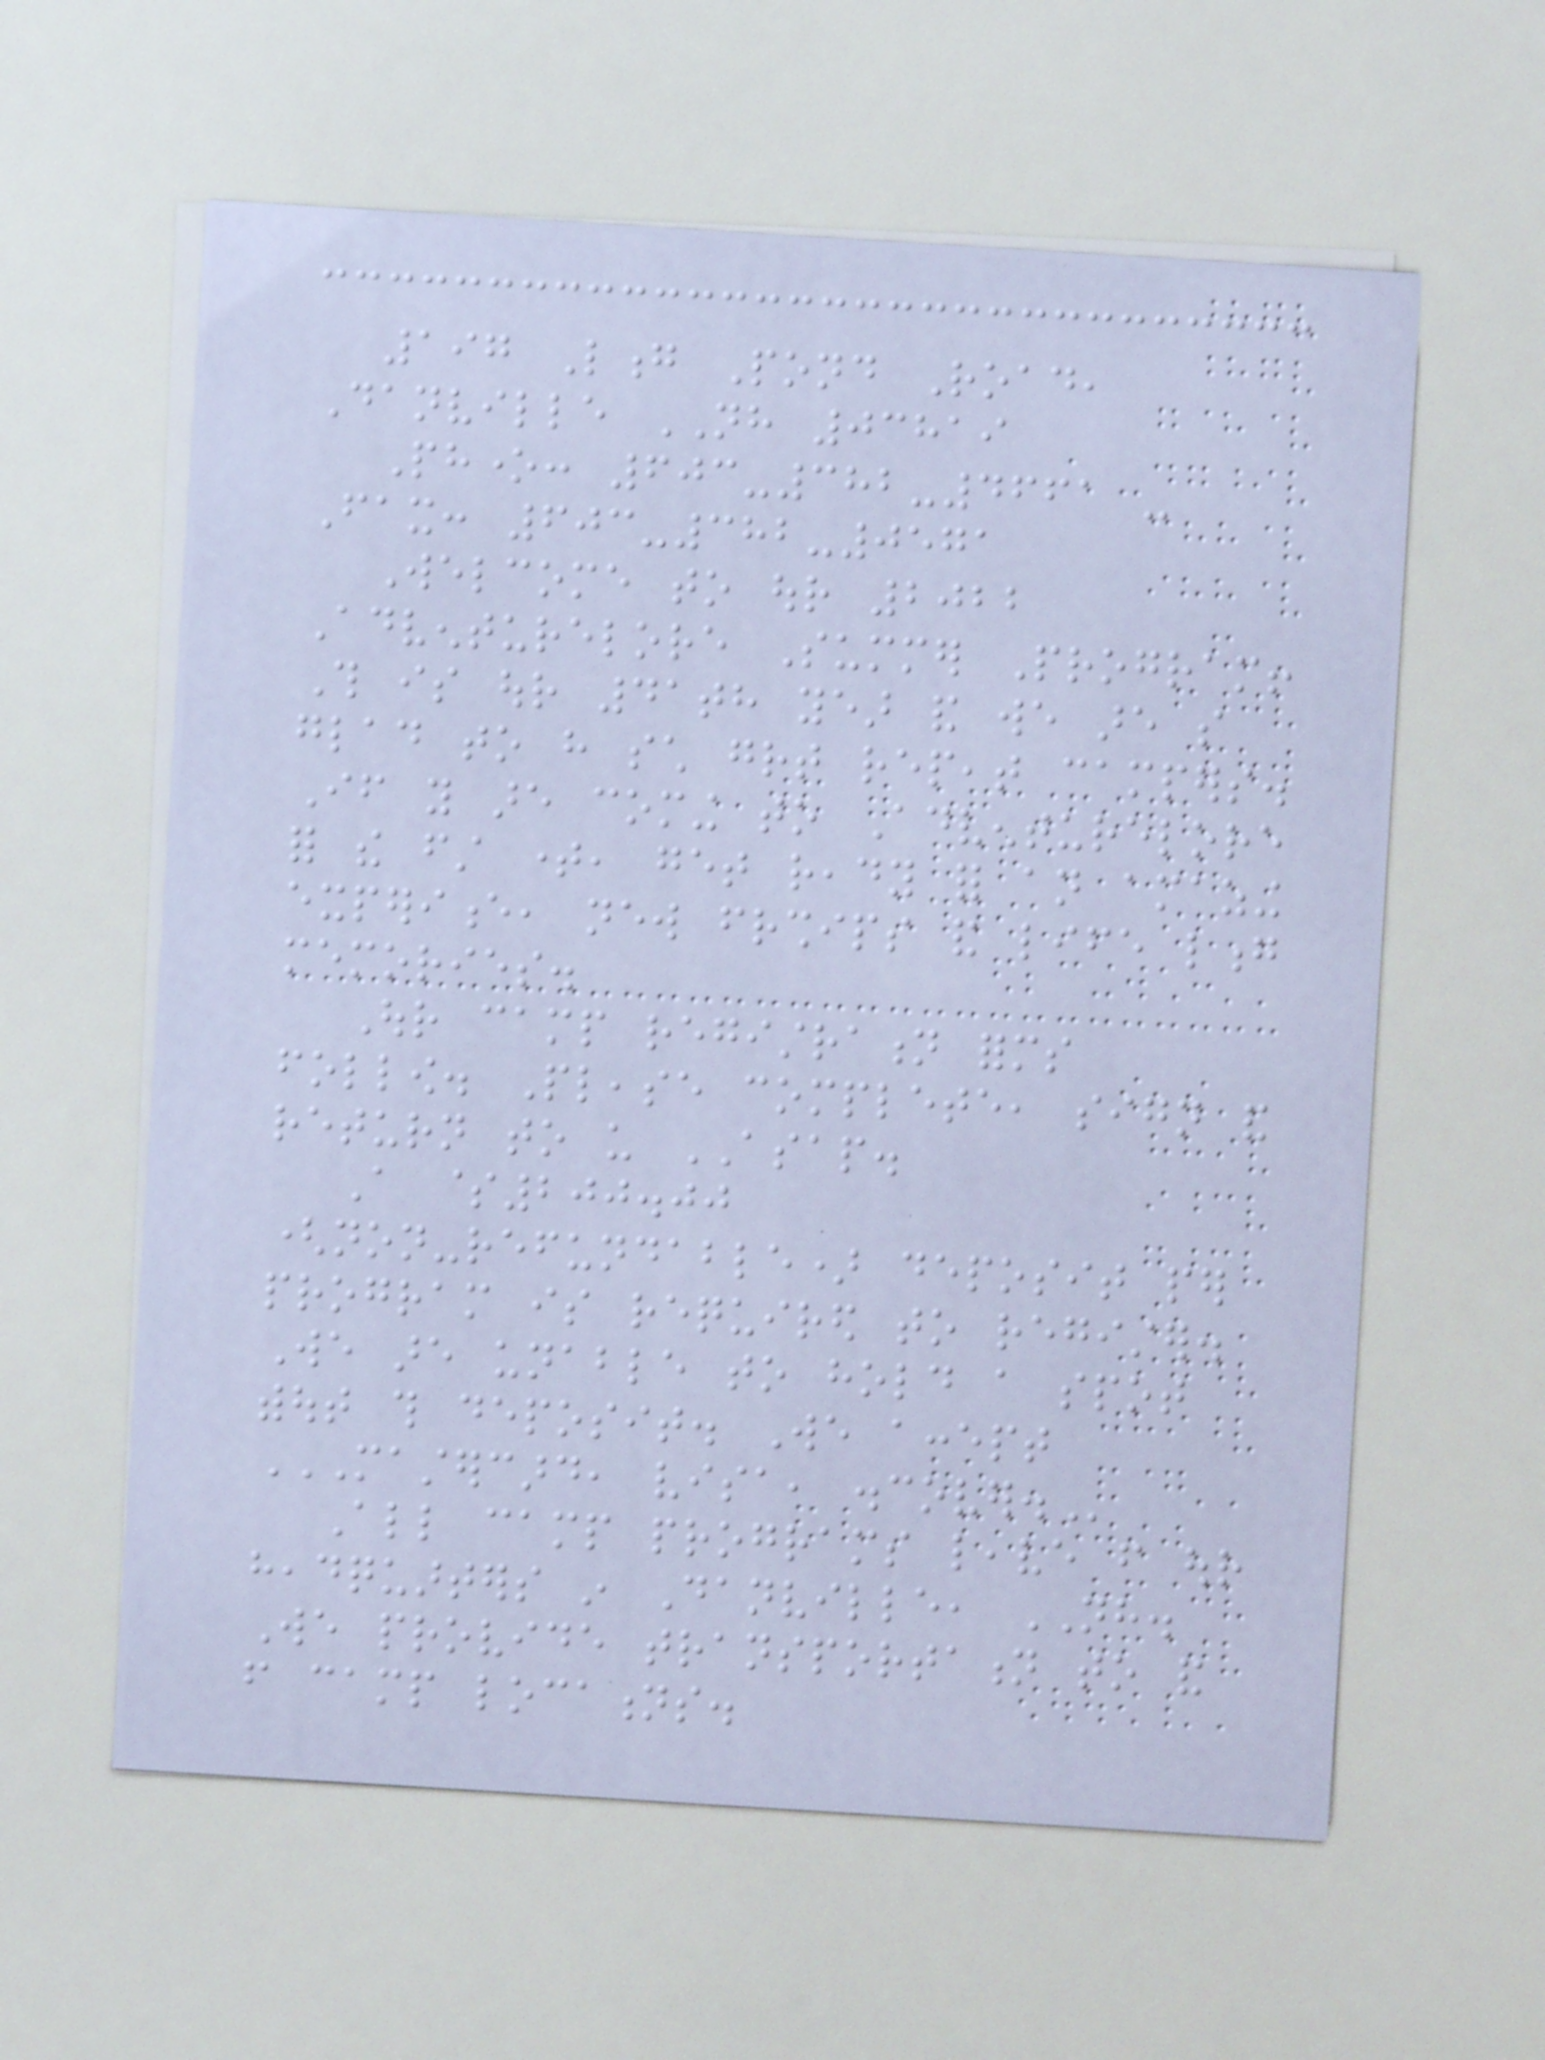197 Long Pond Road,
Danville NH 03819
Phone: 603-382-4661 -
Fax: 603-382-0571
Welcome to our 2022
Adventurelore Summer Program!
This is our 41th year and we are so
glad to have such great repeat campers.
If you are coming to Adventurelore
for the first time, get ready for an amazing
experience, new friendships and life long
memories.
Our camp registration forms
follow. Please complete, sign and
return to us ASAP.
A $200.00
(non-refundable) deposit per
program is required to register.
We are unable to hold a spot
without this deposit. We accept
MASTERCARD, VISA, DISCOVER.
All camp programs leave from our
headquarters in Danville, NH.
We provide transportation to and
from camp locations.
